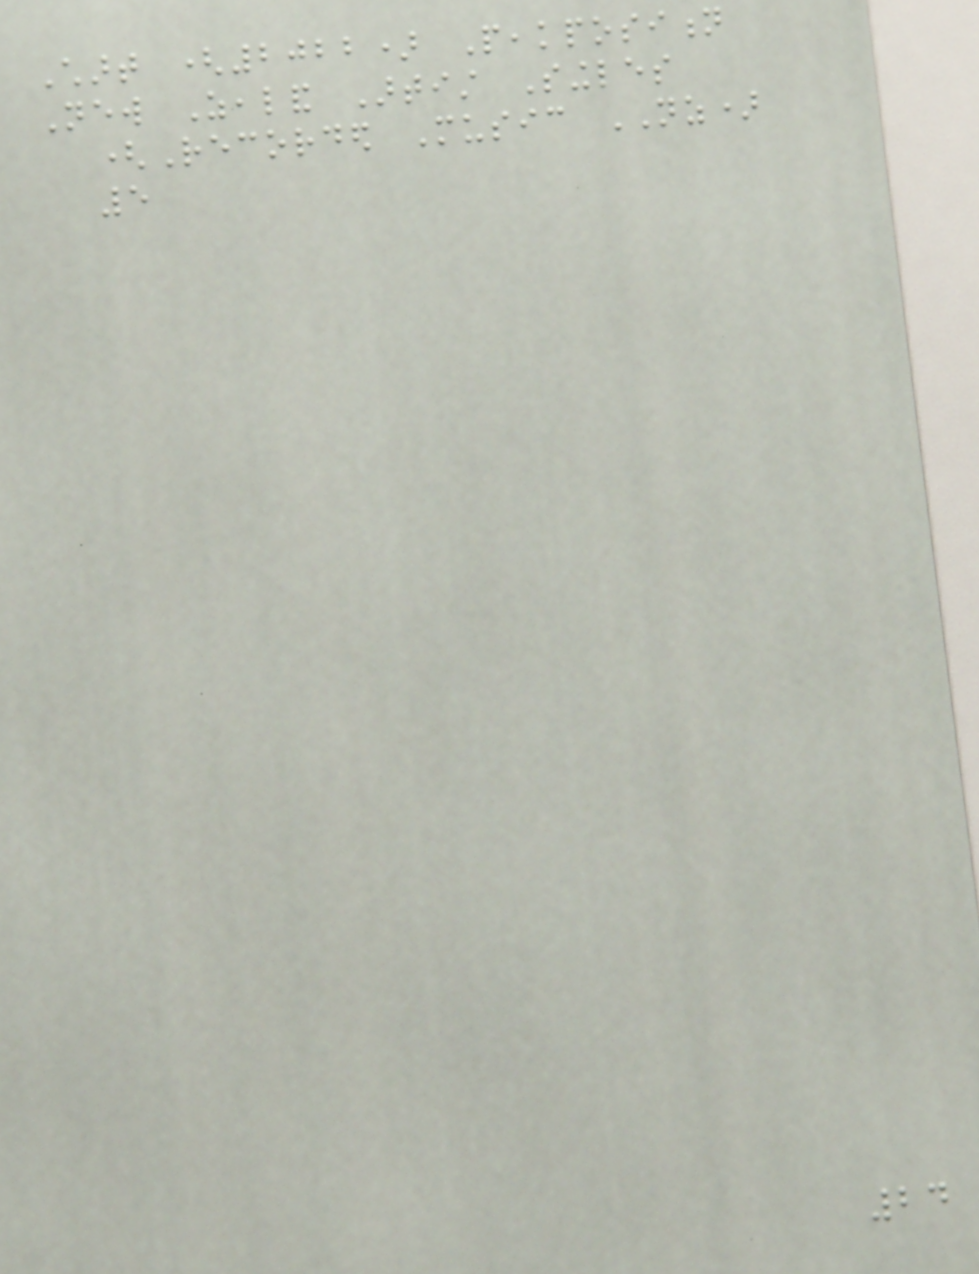Chart (2022) Peakposition
New Zealand Artist Singles
(Recorded Music NZ)
5
24
